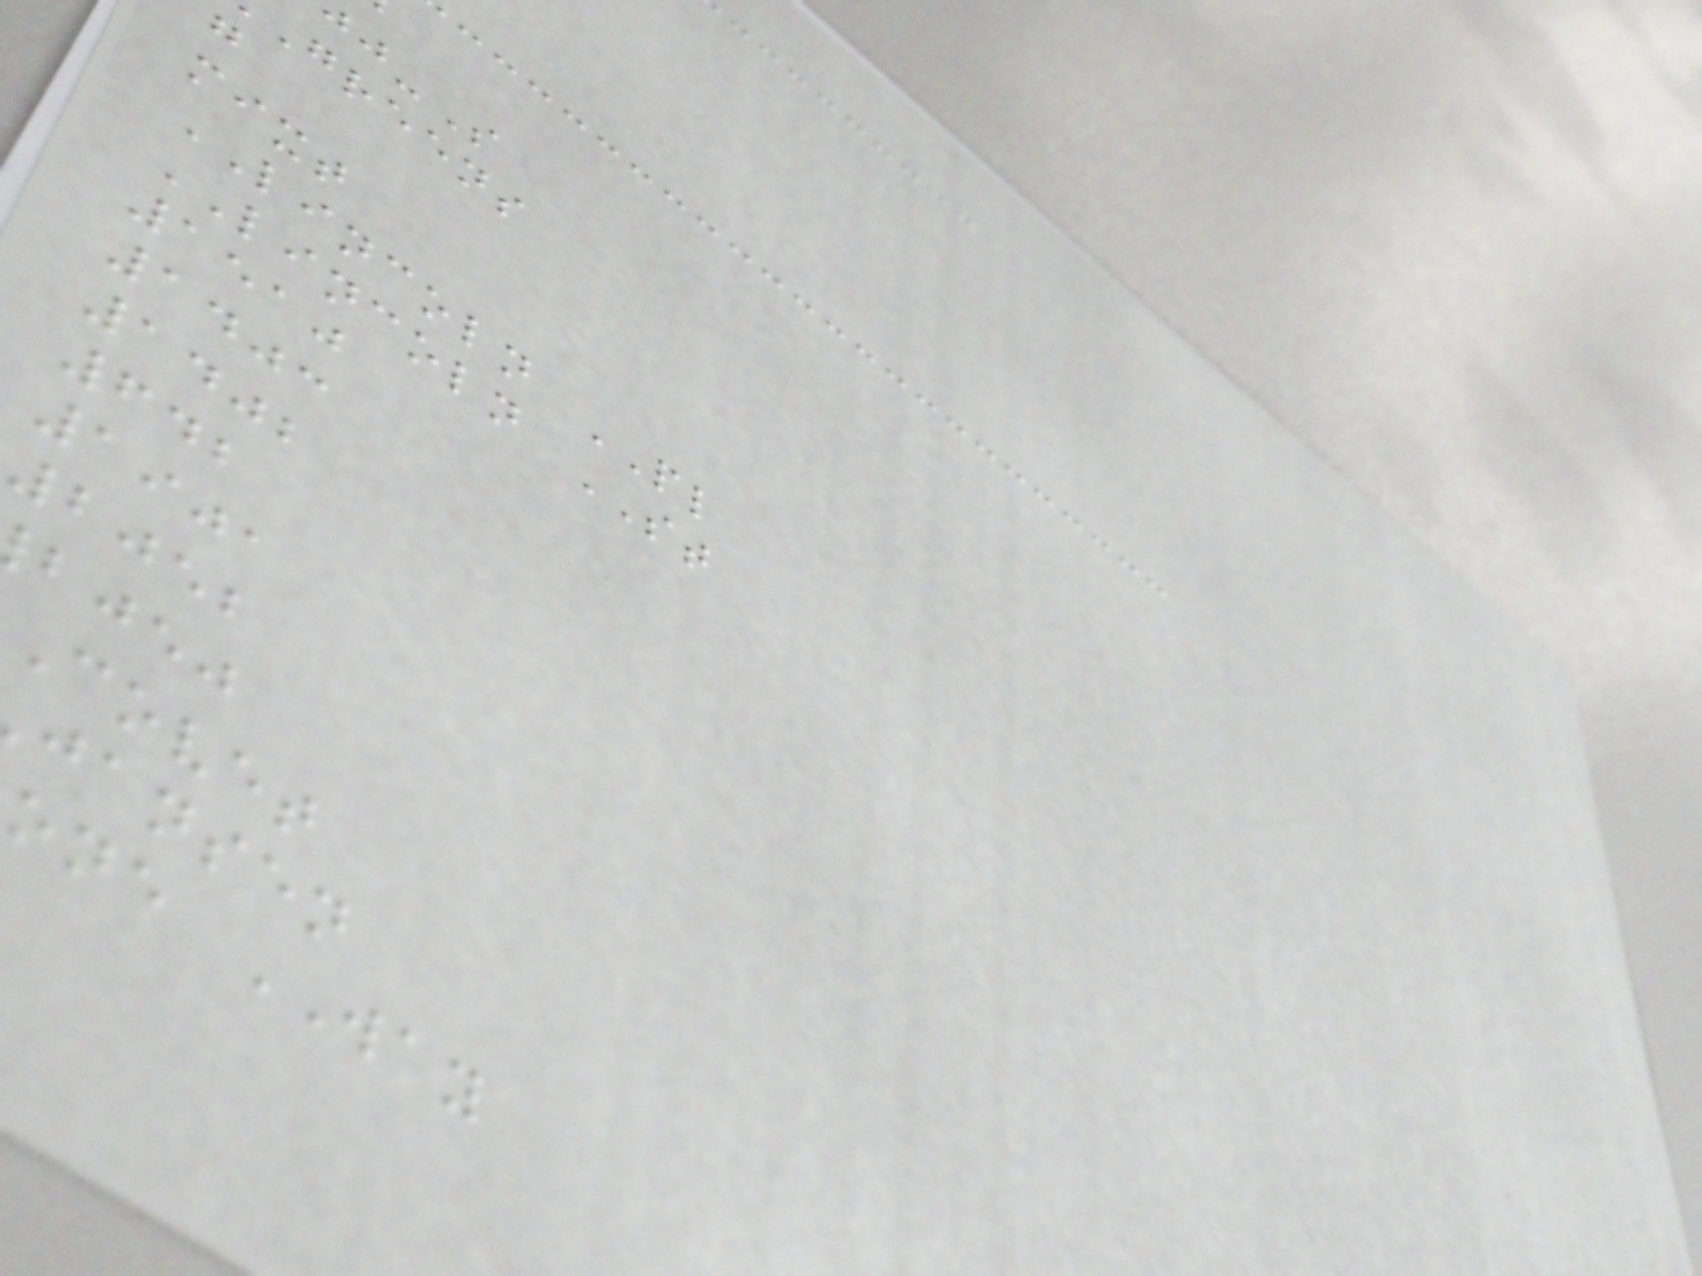greens
g
mixt
LINCOLN PL
LINCOLN ST
1510
1403
1402
642
1901
2052
bjej
covet
jansen
one WAY
